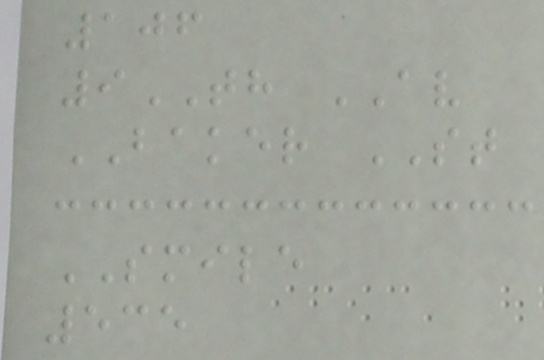106
9TH AV
BAKER ST
SMILE
535
